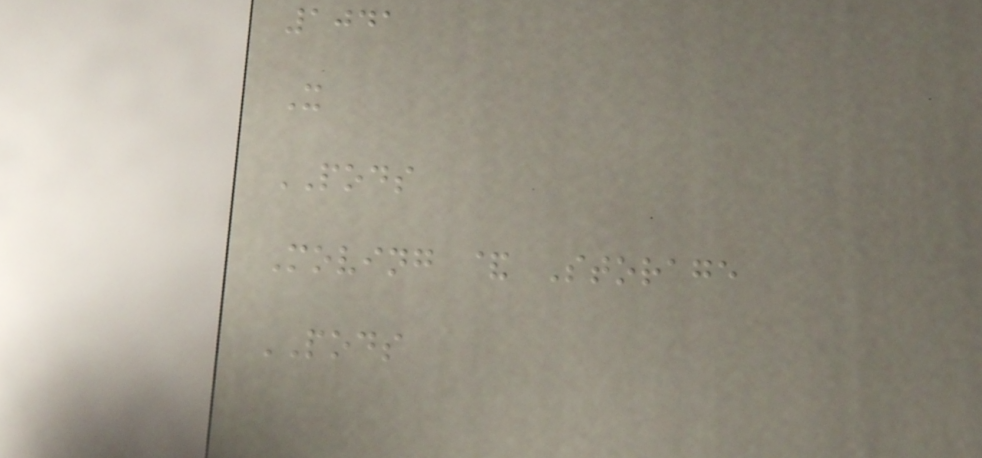1041
X
PODS
Moving & Storage
PODS
